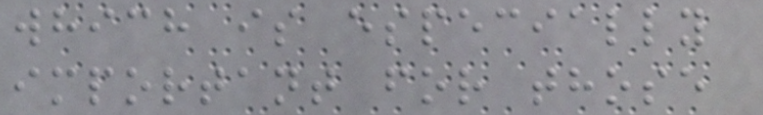which is especially
important for those
